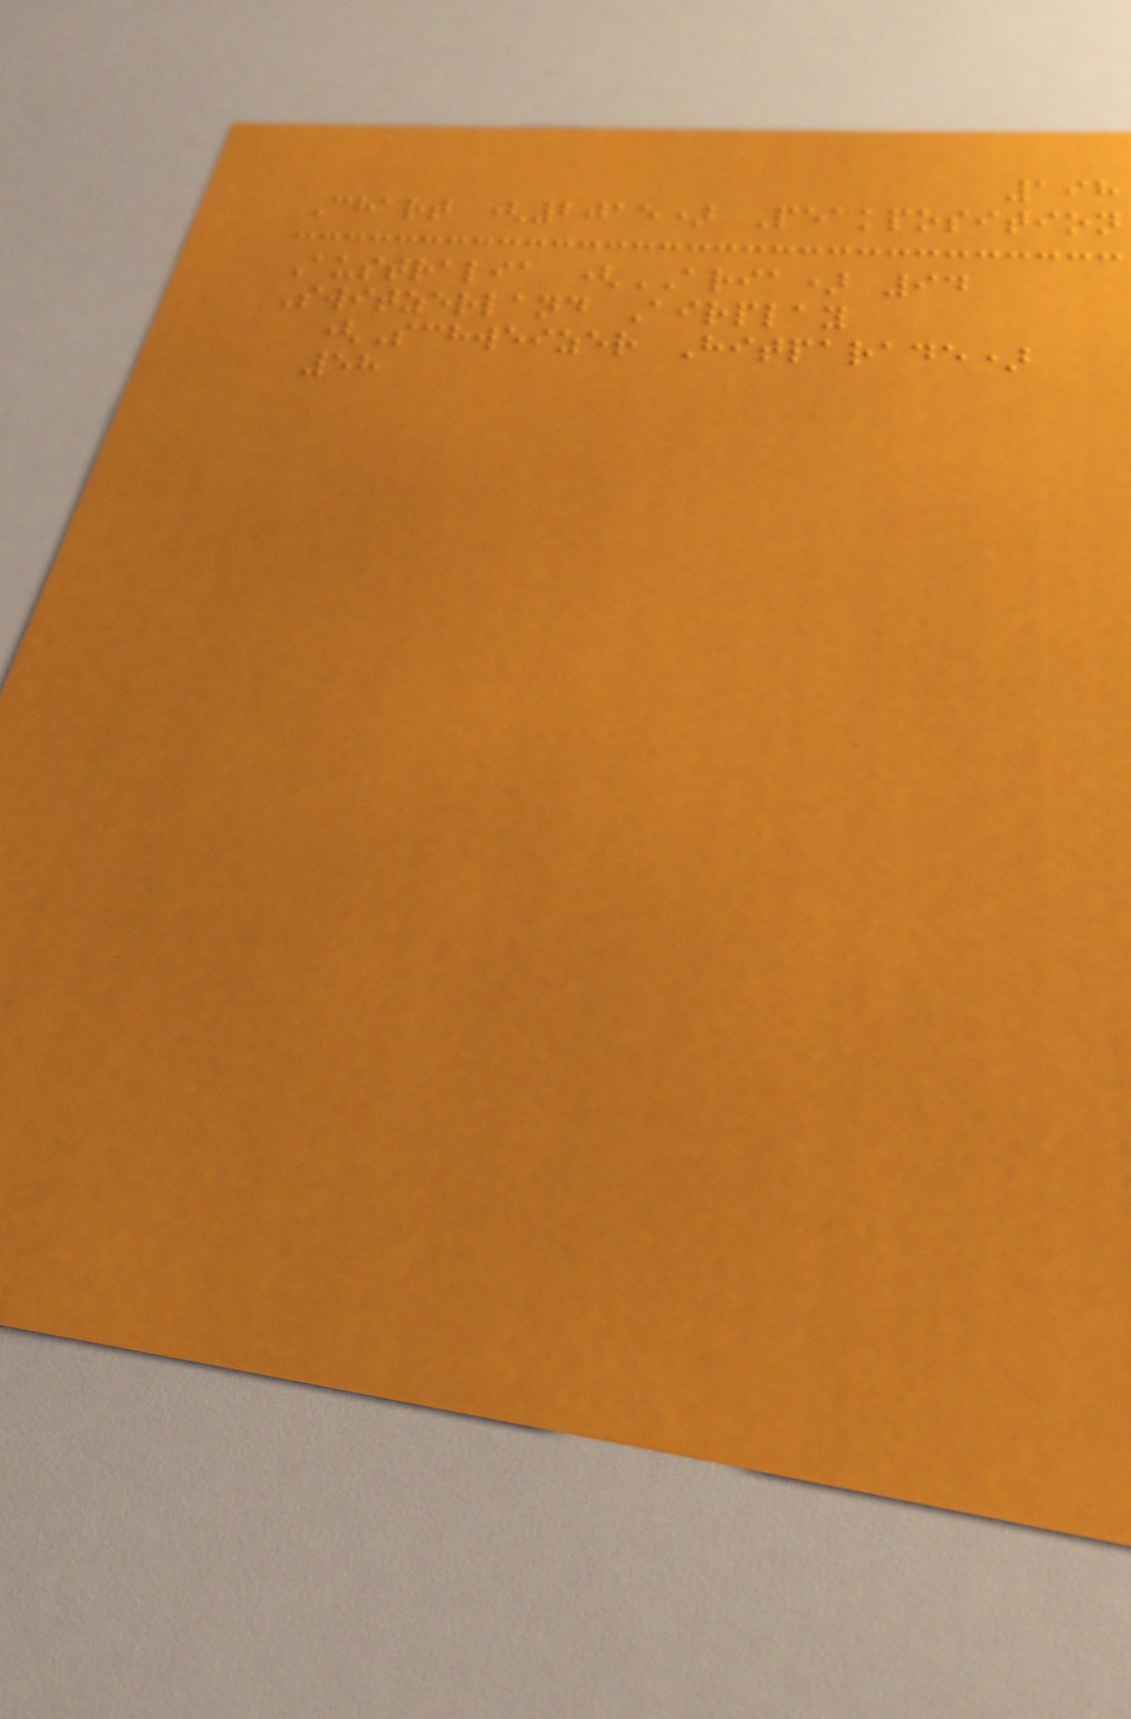198
Chart (2015) Peakposition
Australia (ARIA) 94
Switzerland Airplay
(Schweizer Hitparade)
58
